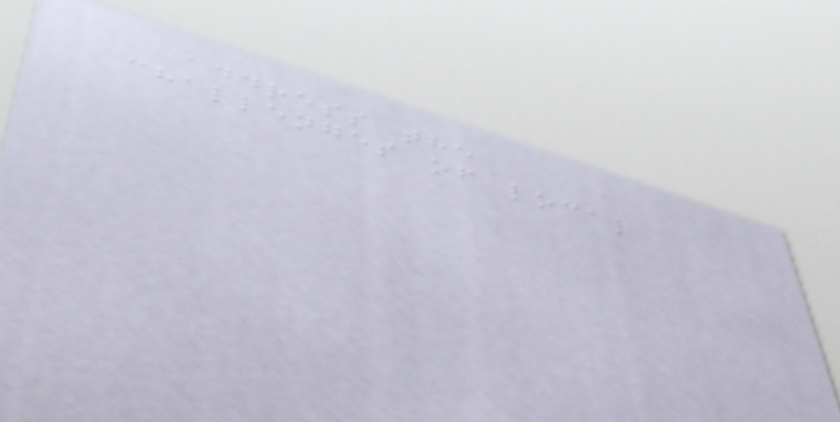address the
challenges of local
